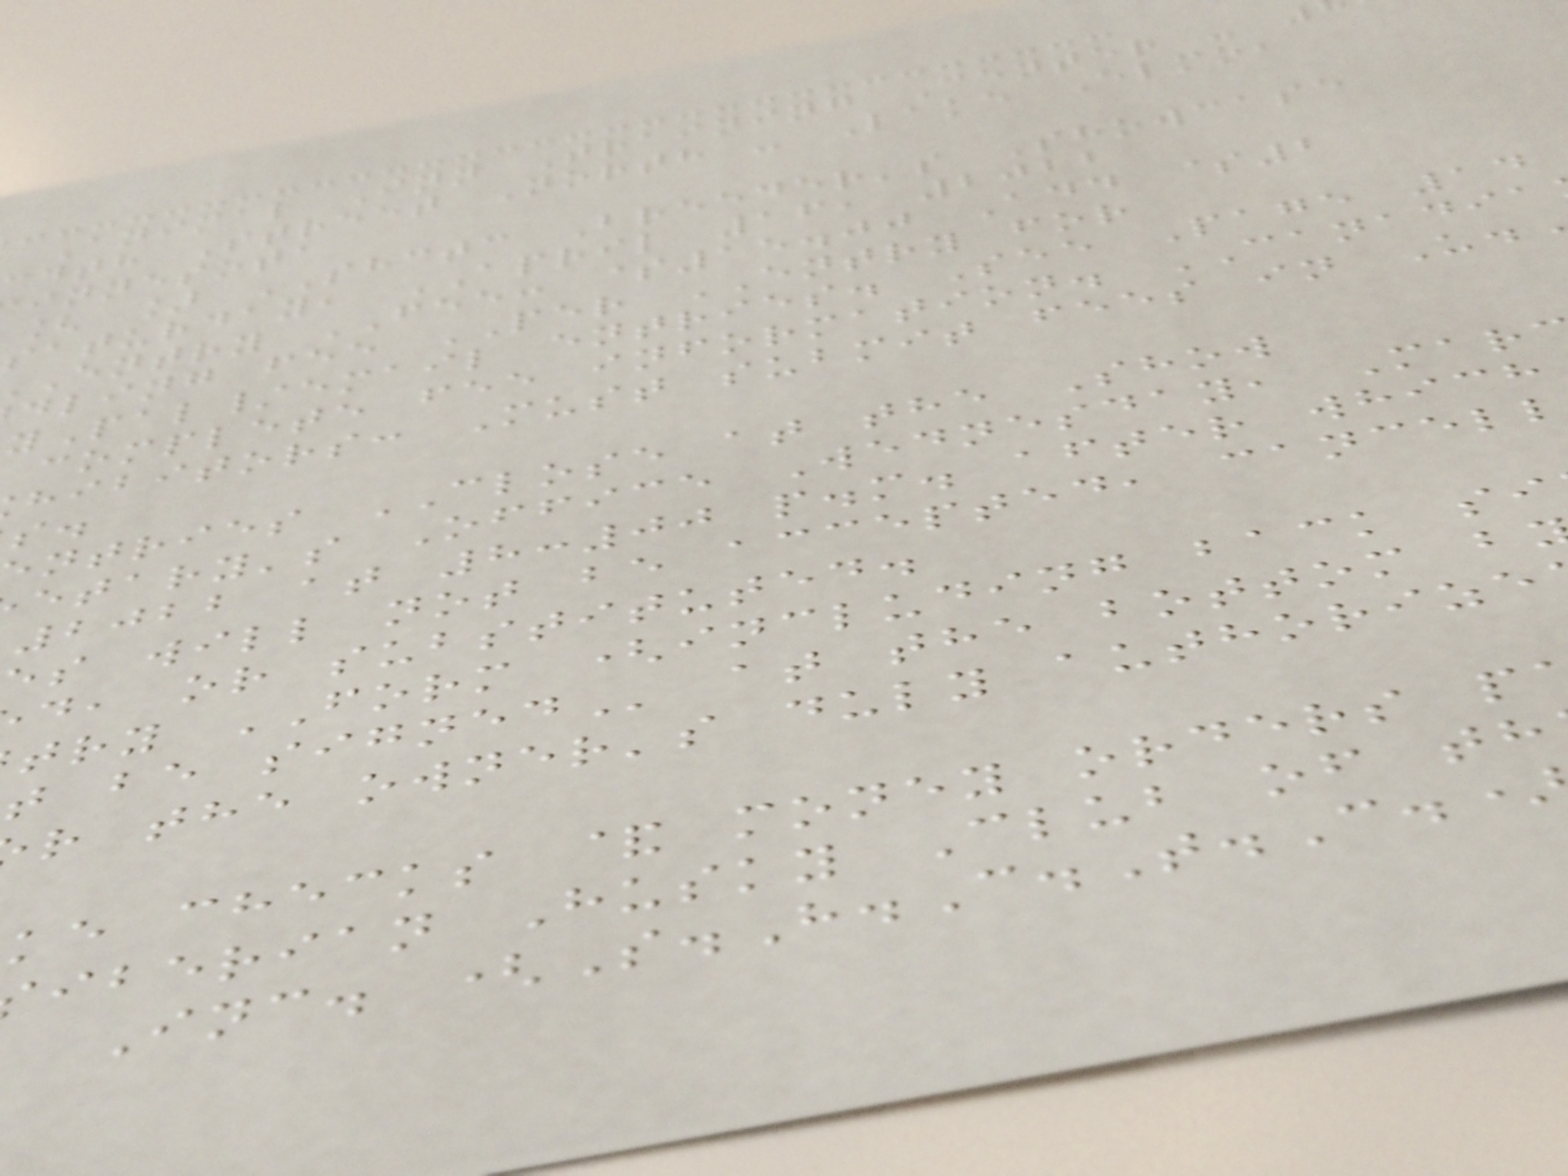Animal Inn Training Center -
dth Street North - Lake Elmo,
innesota
[ ] SHCTC Breeder's Showcase
saturday, APRIL 16, 2022
entry FEE: $15.00 Add $2
dling fee PER ENTRY for
yPal/email entries. See Page 14
complete fee information. CANADIA
hibitors: Must submit fees in U.
ntries CLOSE at the Show
etary's Office Wednesday, Mar
2022 at 8:00 p.m. after which
s will not be accepted, cancell
d, or substituted.
try FORM (including back si
r the owner's duly authorize
ke checks & money orders
iberian Husky Club of th
Inc. (S.H.C.T.C.
